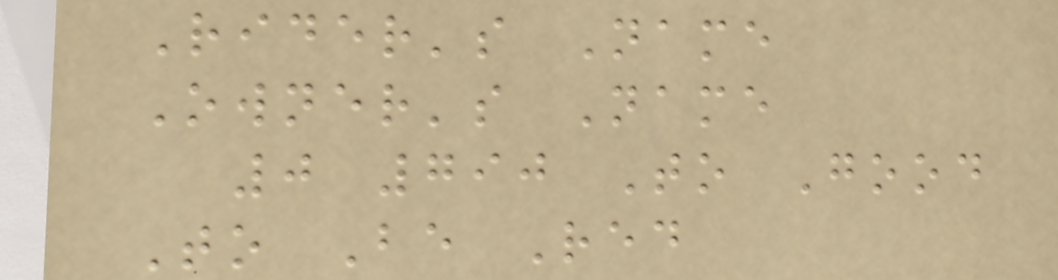Rider's Name
Owner's Name
0 790 To Good
To Be Red
